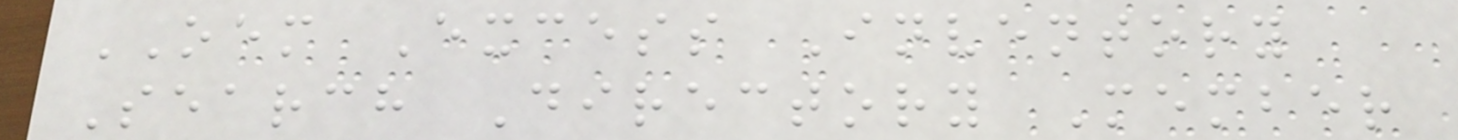OEM Excess Inventory
Search Directory Member
